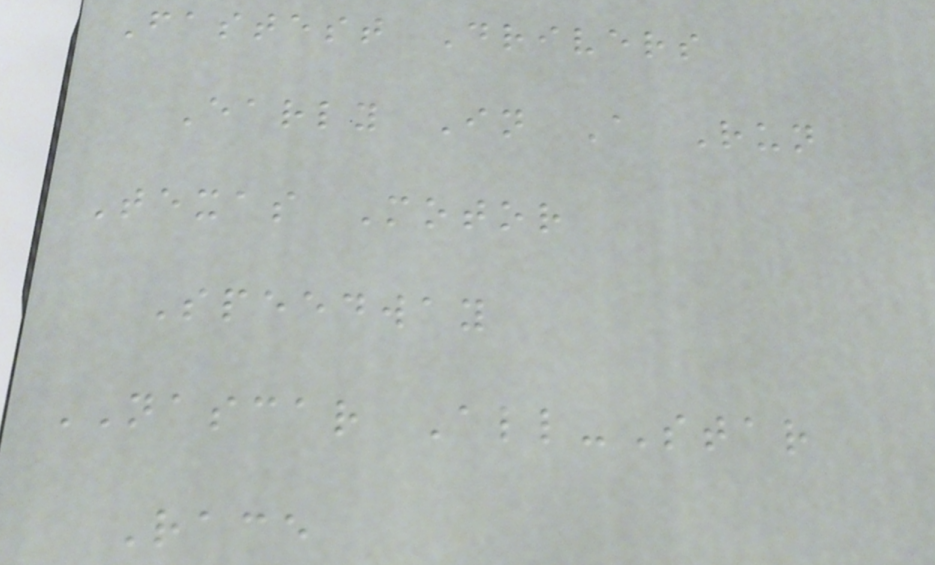Fastest Drivers
Early In A Run
Texas Motor
Speedway
NASCAR All-Star
Race
